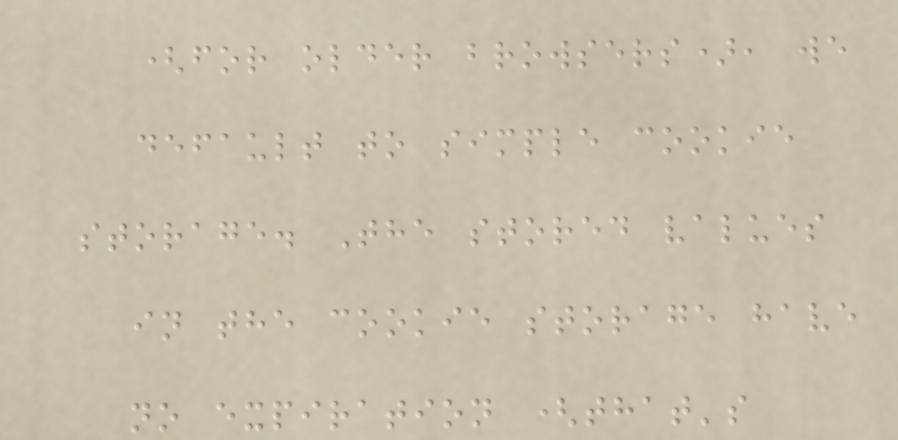(for older browsers), we
default to simple cookie
storage. The stored values
in the cookie storage have
no expiration (that's
